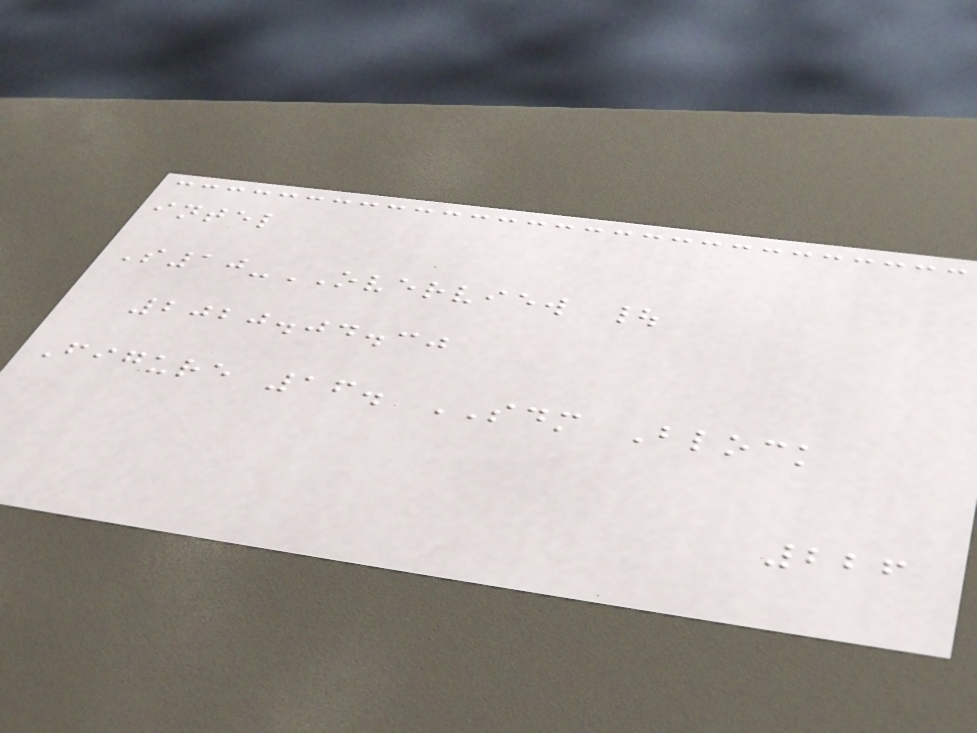intel
S10-OVERVIEW |
2020.04.30
Figure 16. SDM Block
226
